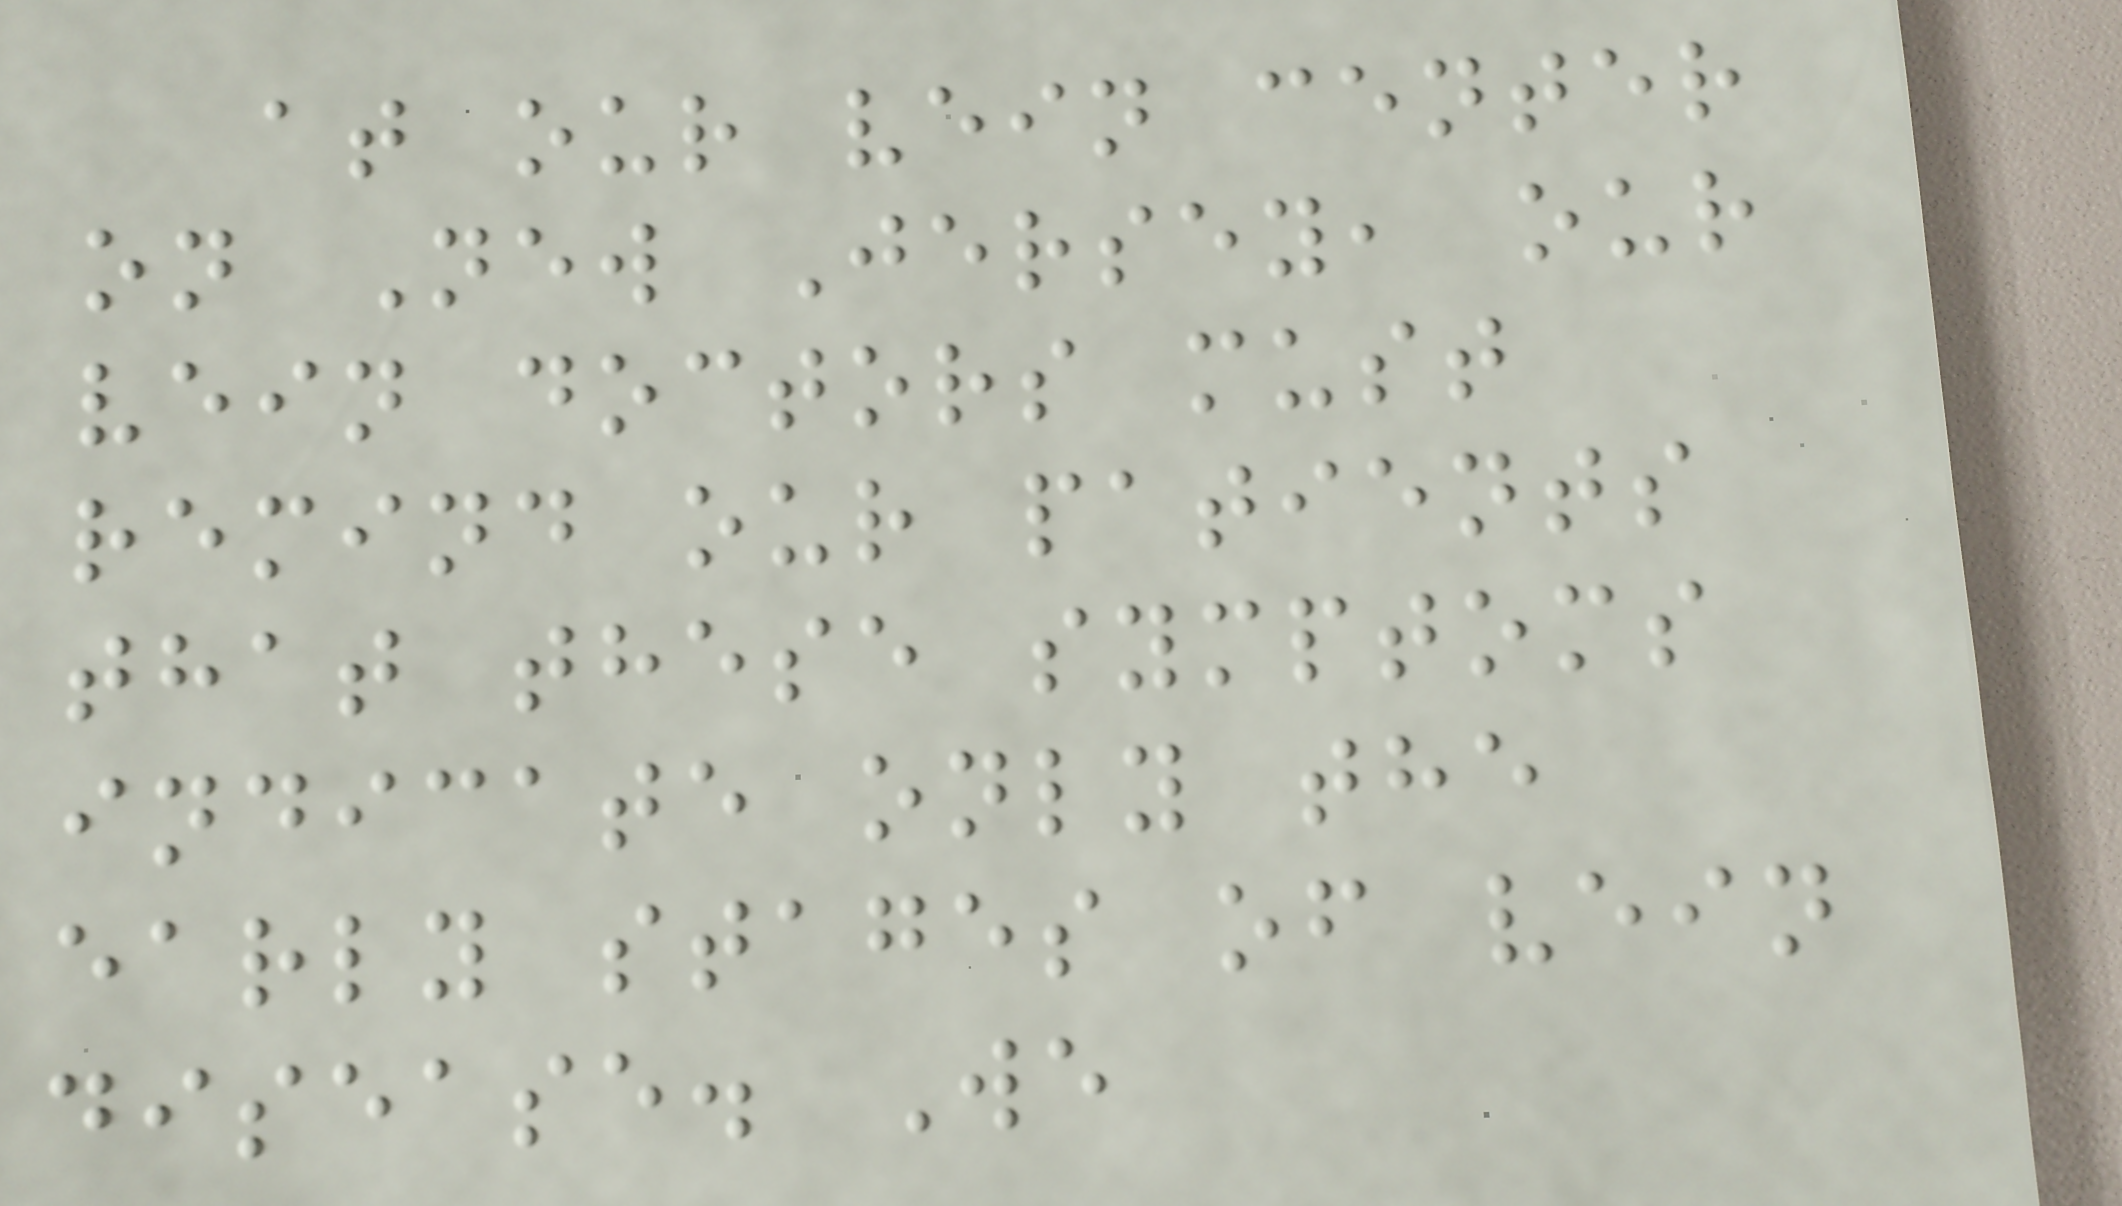at our vein center
on New Jersey, our
vein doctors must
remind our patients
that these symptoms
indicate only the
early stages of vein
disease. We
